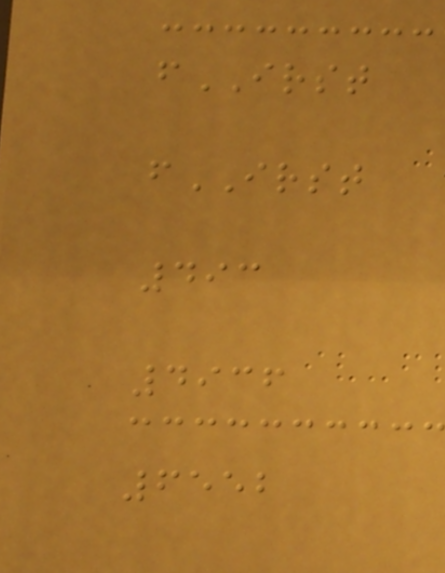fIRST
fIRST
493
4936
6552
